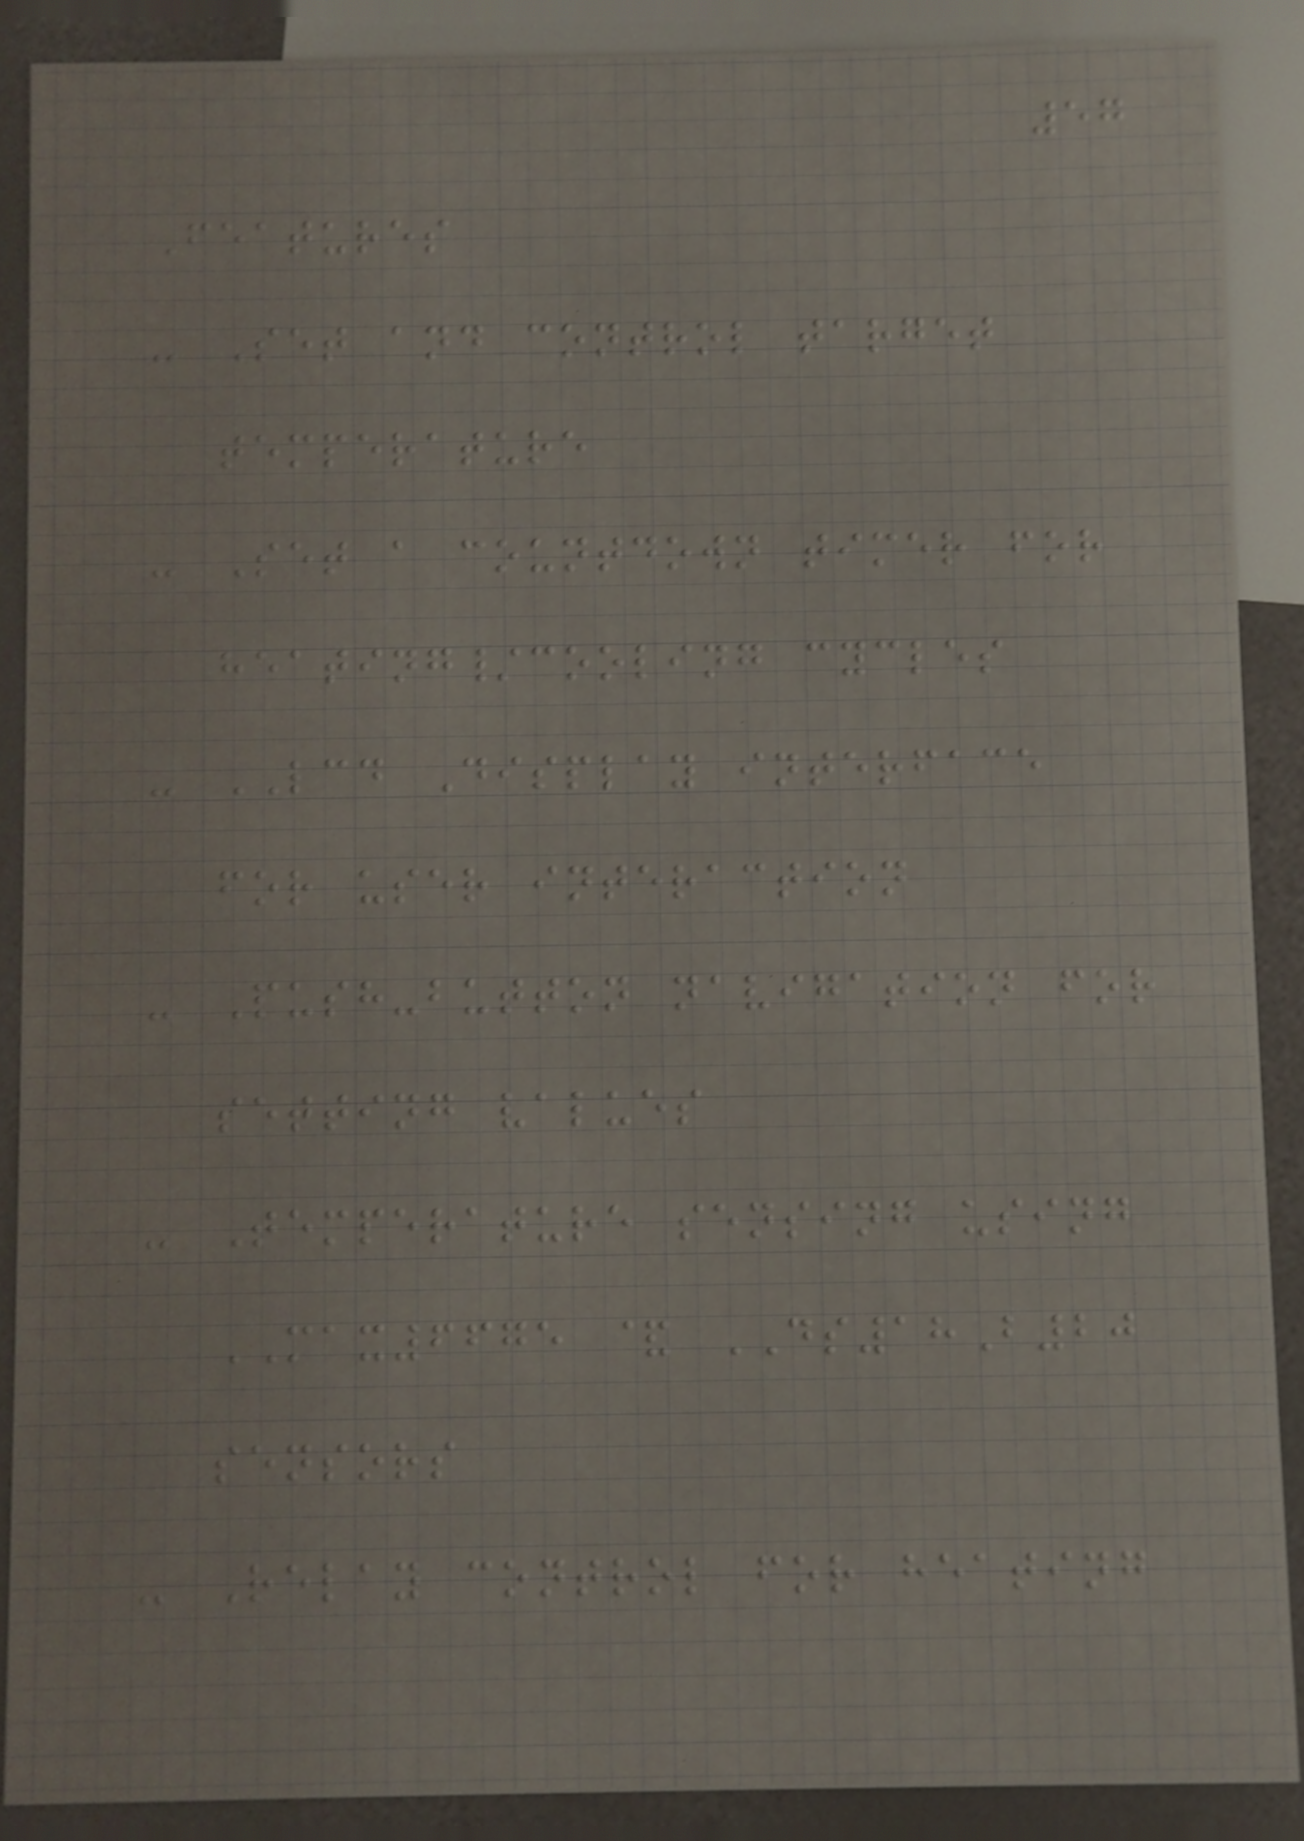57
Features
- Set and control target
temperature
- Set a countdown timer for
heating/cooling cycles
- LCD Display interface
for user interaction
- Push-button navigation for
setting values
- Temperature sensing using
MAX6675 & DS18B20
sensors
- Relay control for heating
